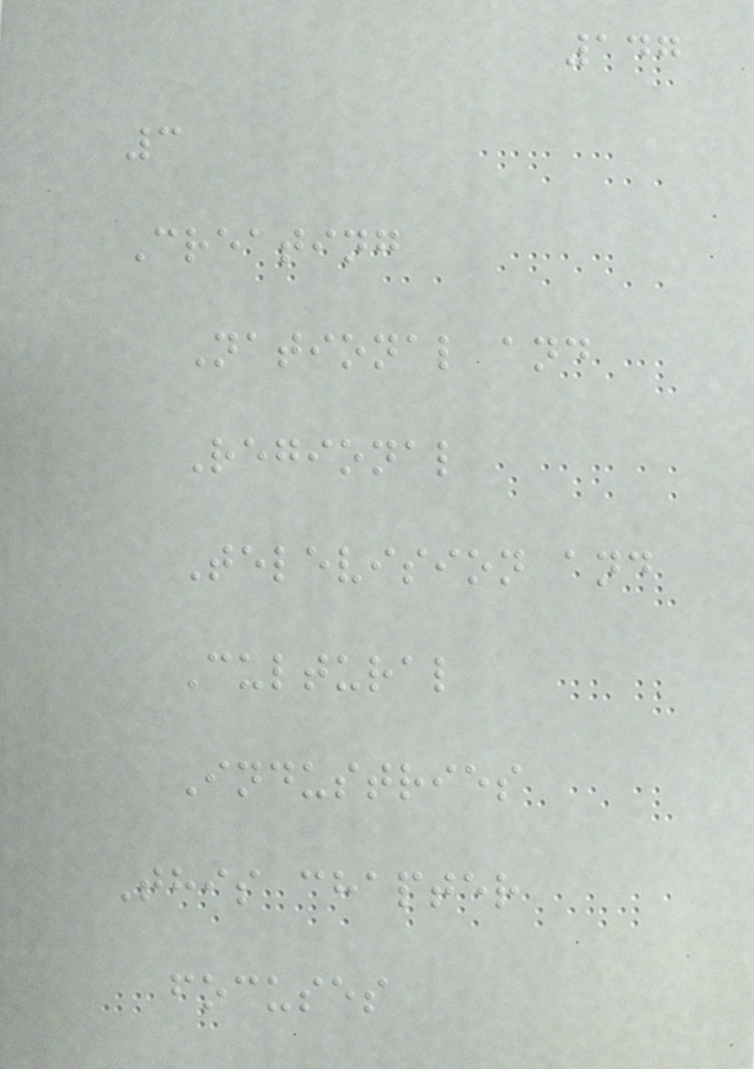147
3
Creating
National and
Regional
Television and
Cultural
Industries
This chapter
focuses
